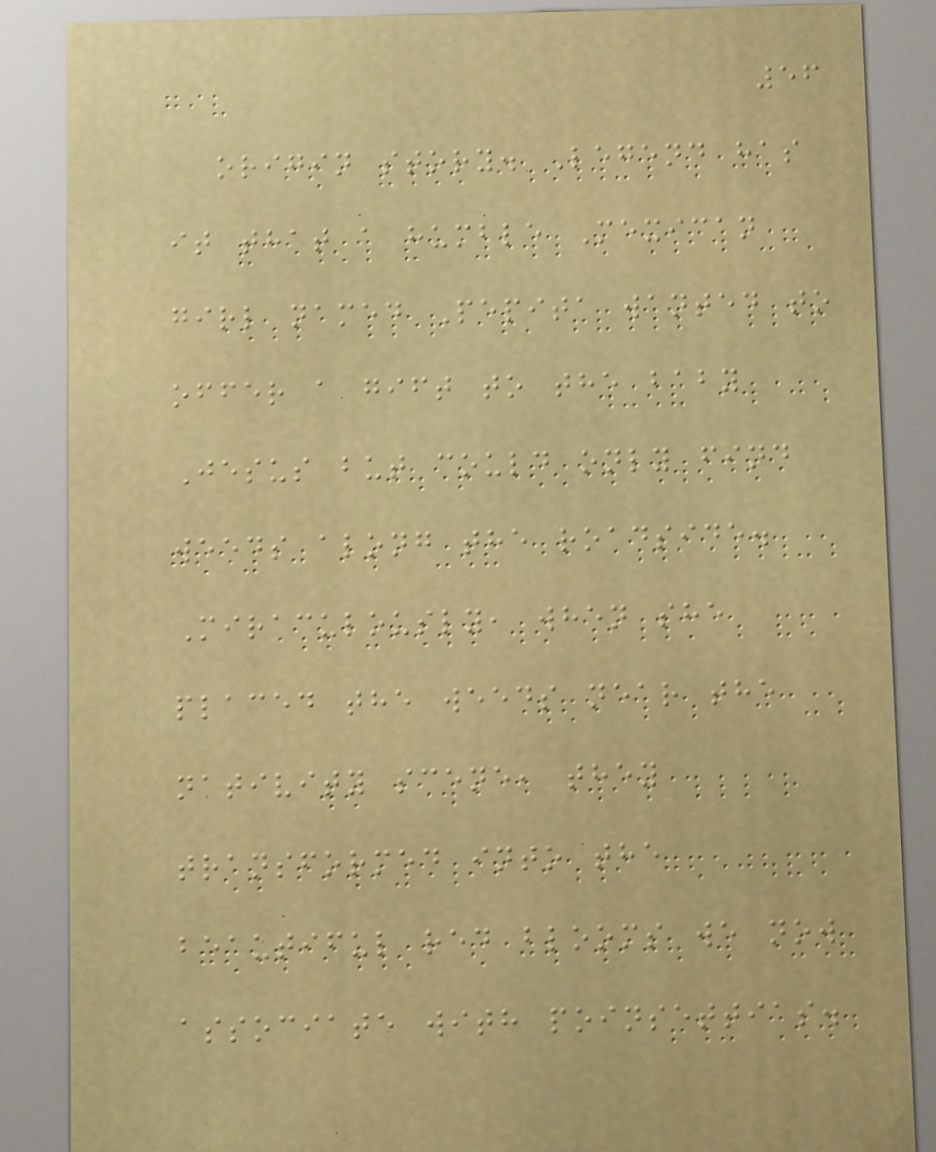56
origin story. Legend has
it that a humble Mexican
girl named Pepita wanted to
offer a gift to the baby
Jesus but could only find
weeds along the roadside.
Miraculously, when she
placed the weeds near the
nativity scene, they
transformed into the
beautiful red blooms we now
associate with poinsettias.
